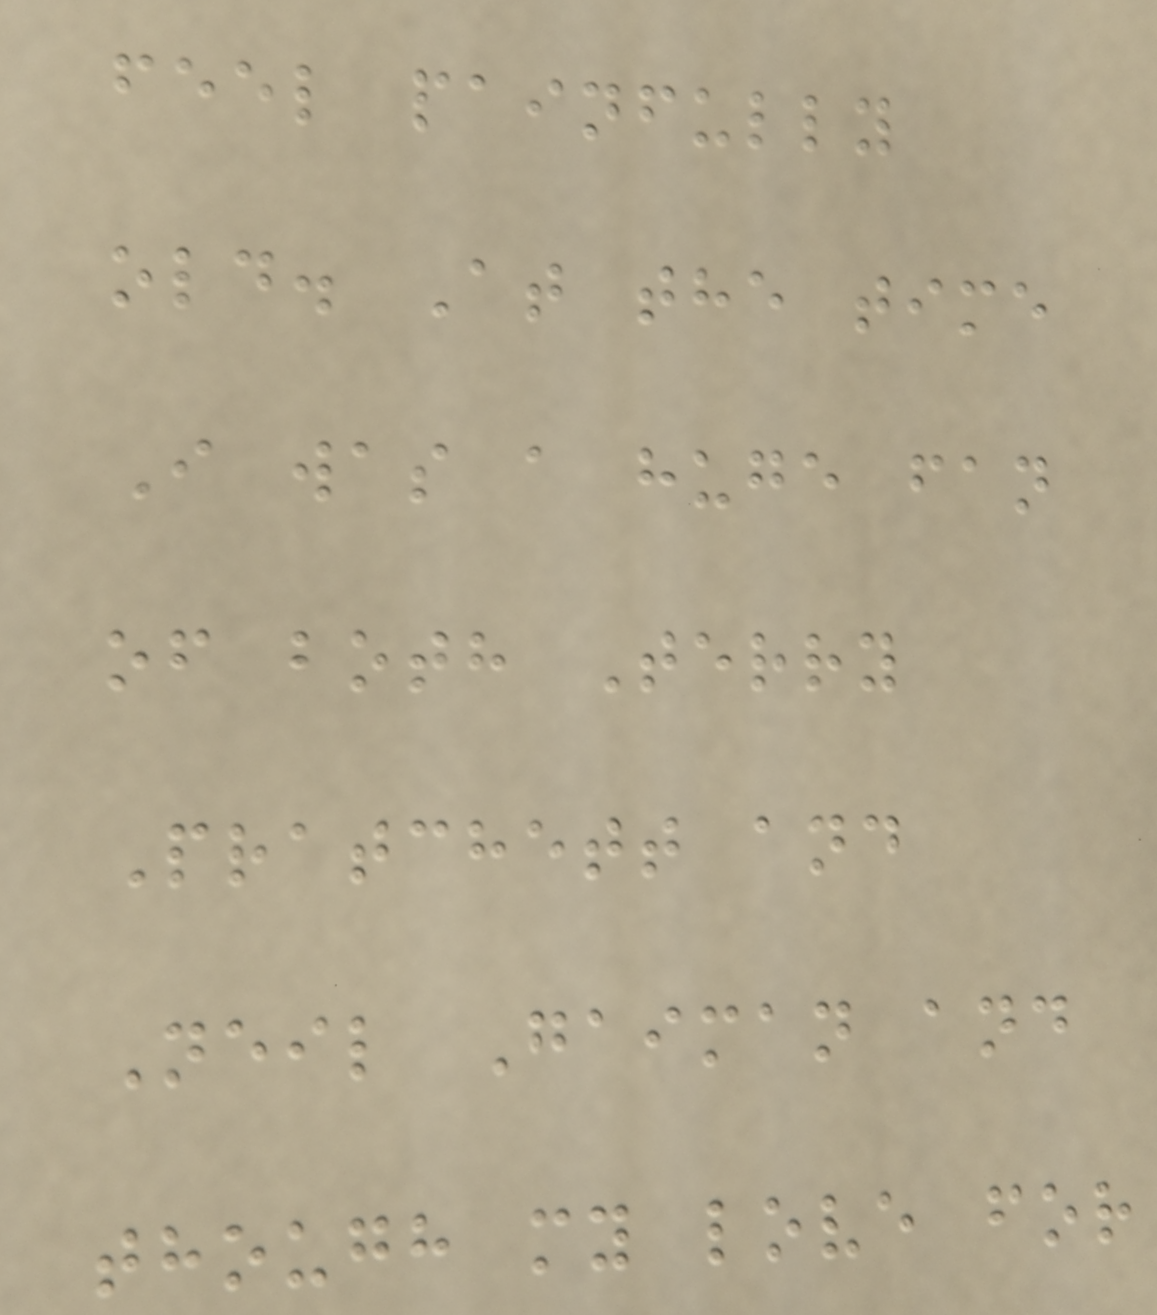feel painfully
old. At the time
I was a huge fan
of both Terry
Pratchett and
Neil Gaiman and
though my love for
